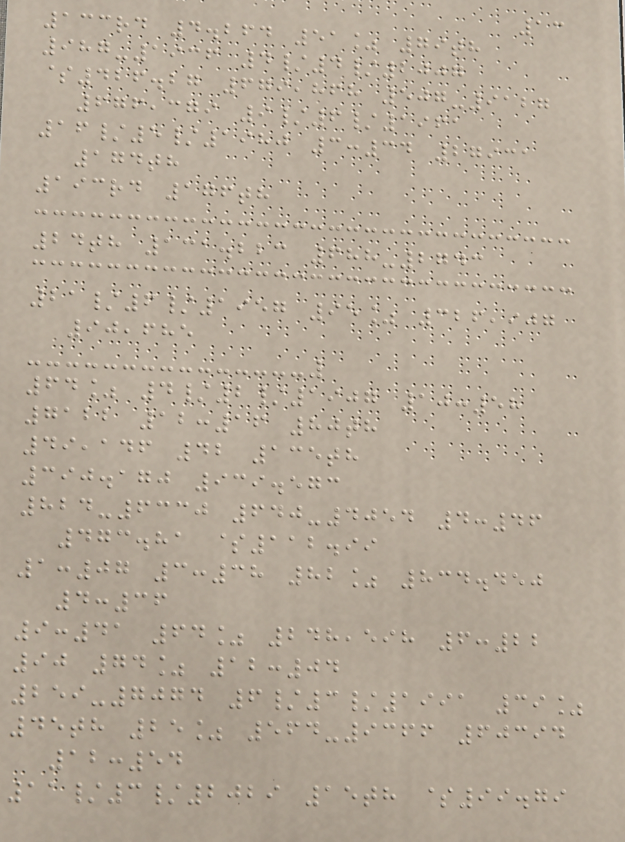13
133rd 4.264 51% 79th
987-1936 4/4/2007
$426.27 679,868 507-9127
676,379 9/6/1961
16/5/1980 3:34 27931
174th
193rd 176th
24th 131.223 688-2743
21/6/1957 95% 326,907
90,685
64% 4/2/1907 10:58
7122 12:16 80th
49,146 42 135th
390.170 939.573
824-6330 640-4054 4:46
473.81 $112.99
1:07 3:38 82% 834.450
4:36
9:41 64% 248,598 6:22
90 74% 12:04
259-7074 6/3/1991 39%
45th 25% 564-9366 60394
12:54
11/3/2029 15th $99.79
